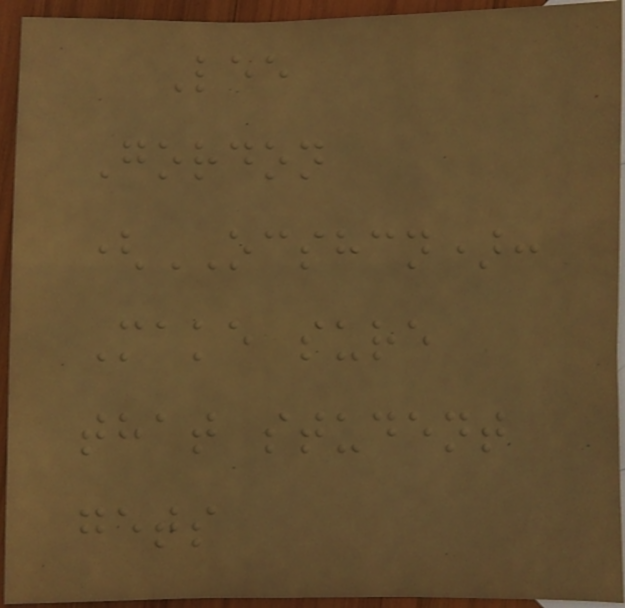Lee
Gordon
(OCSHCN):
Make sure
that student
gets
